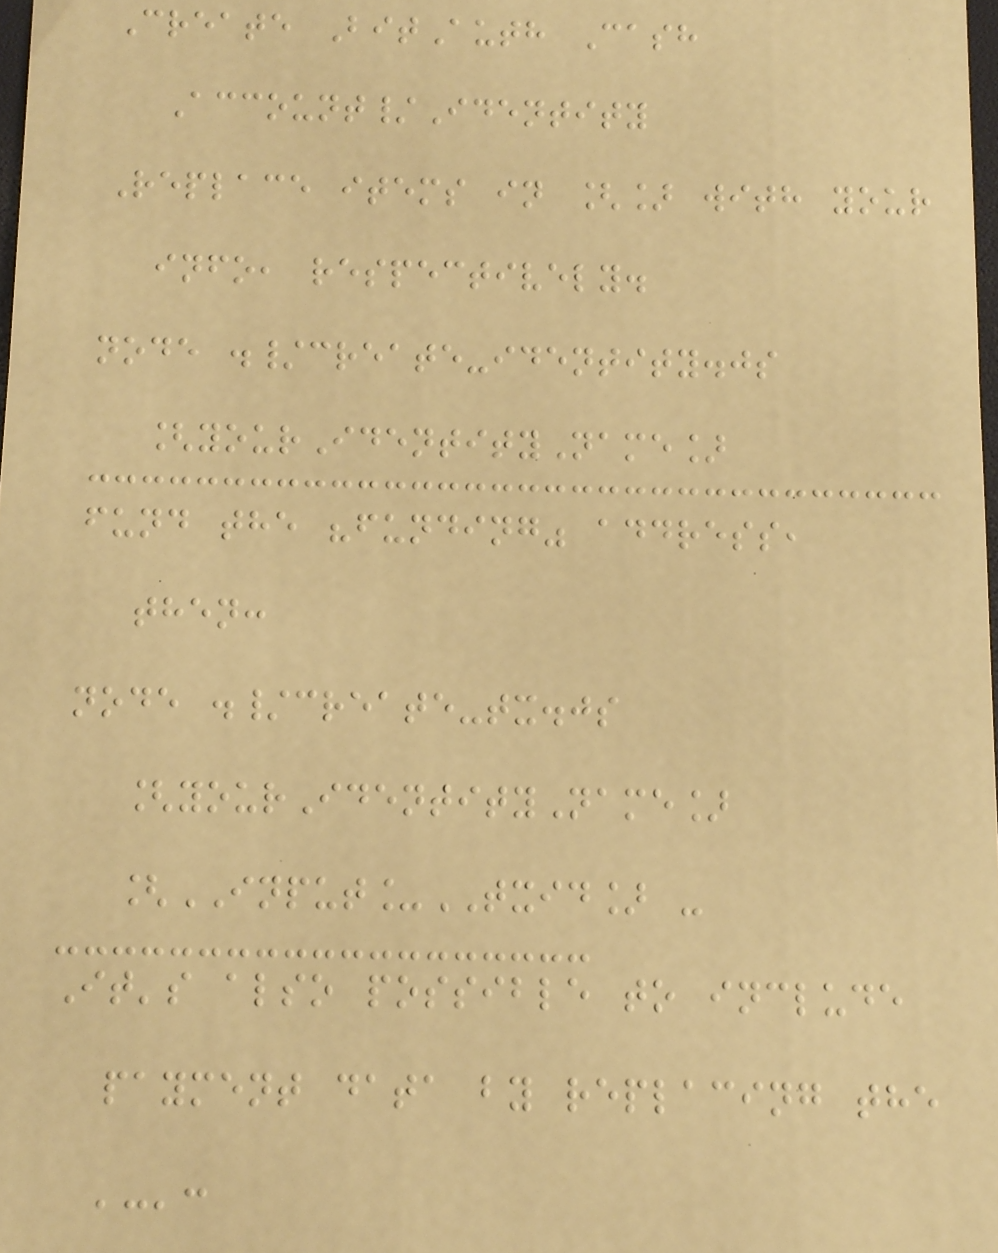Create BitAuth Cash
Account/Identity
Replace items in [] with your
info, respectively.
node ./create-identity.js
[yourIdentityName]
fund the "funding" address,
then:
node ./create-tx.js
[yourIdentityName]
[INPUT_TXID] -
It's also possible to include
payment data by replacing the
'-':
